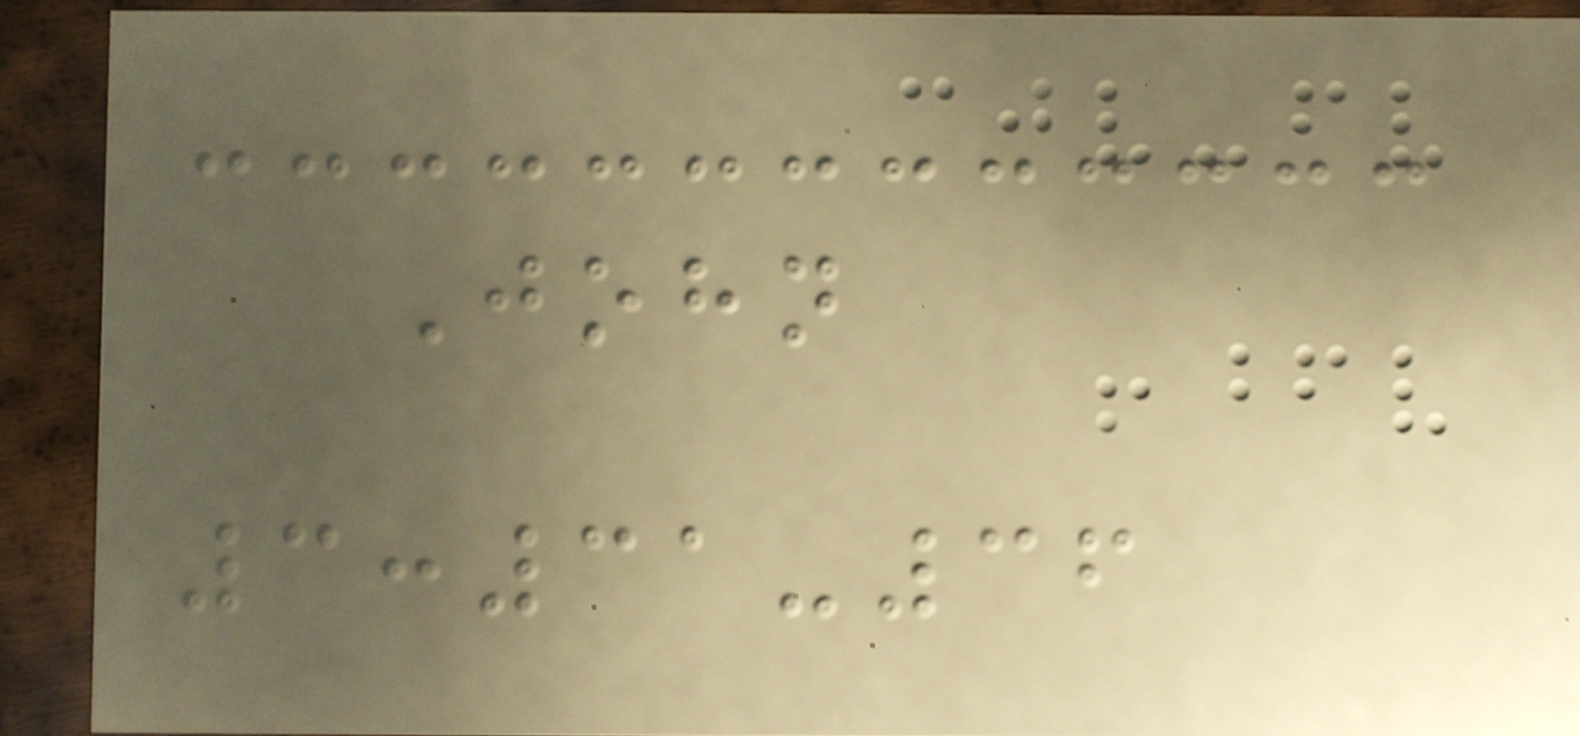John
3:31-36
